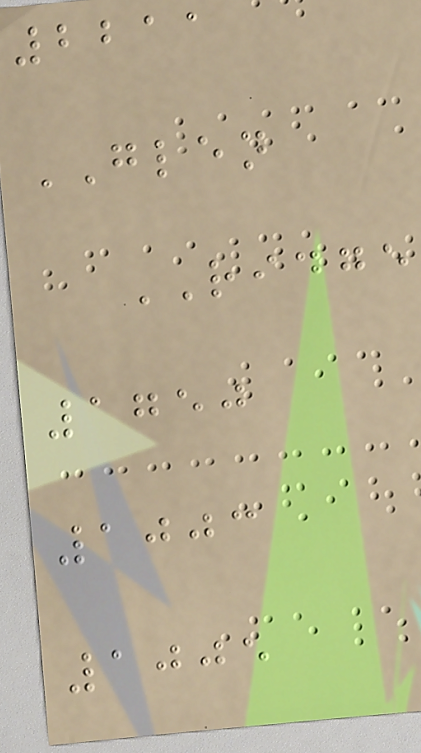2211
GLEN
RIDGE
1750
1003
1005
